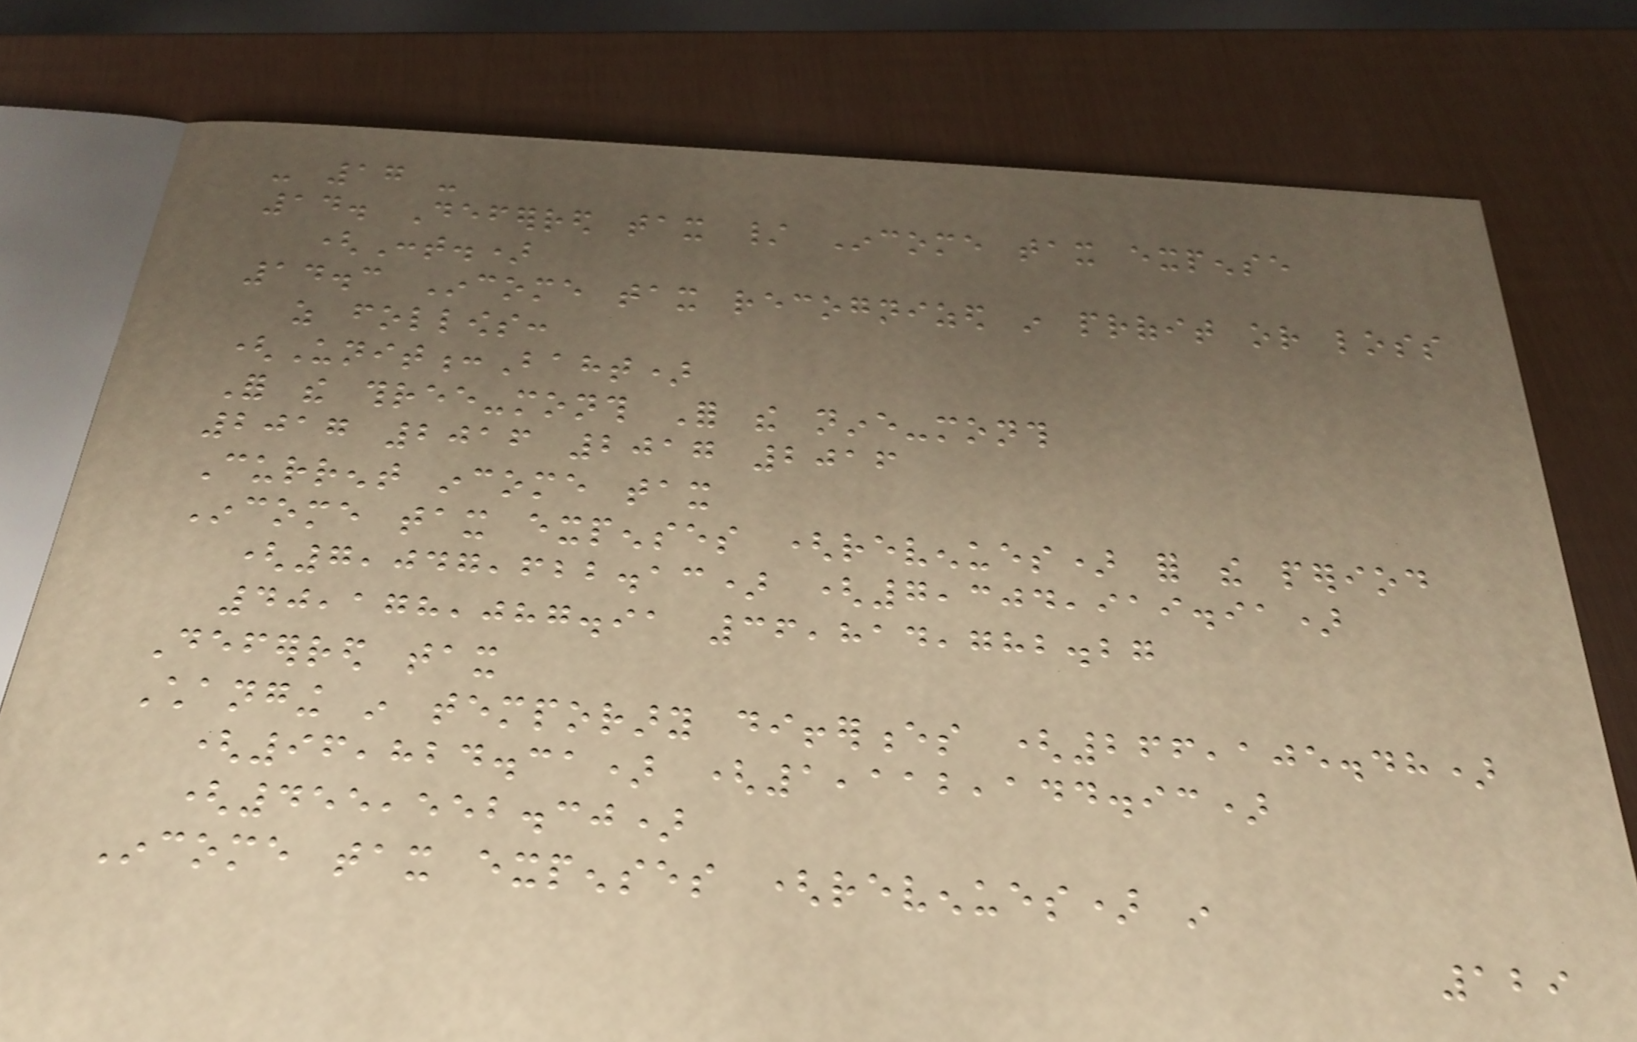- 17 -
14. Deferred tax / Income tax expense
(Cont.)
14.3 Income tax recognized in profit or loss
as follows:
(Unit:Baht)
For the three-month For the nine-month
2017 2016 2017 2016
Current income tax
Income tax expenses (revenues) for the period
(7,047,622.13) (7,304,919.91)
40,178,087.91 36,814,782.27
Deferred tax
Changing in temporary differences (266,105.48)
(96,824.31) (1,112,144.93)
(455,552.30)
Income tax expenses (revenues) in
129
